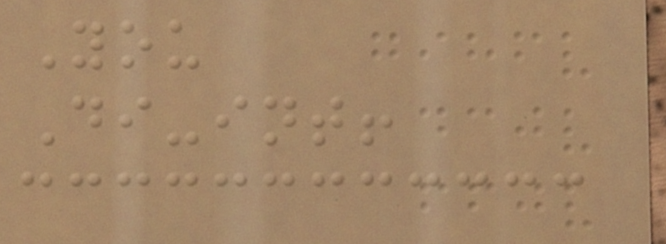You
Di-int!
